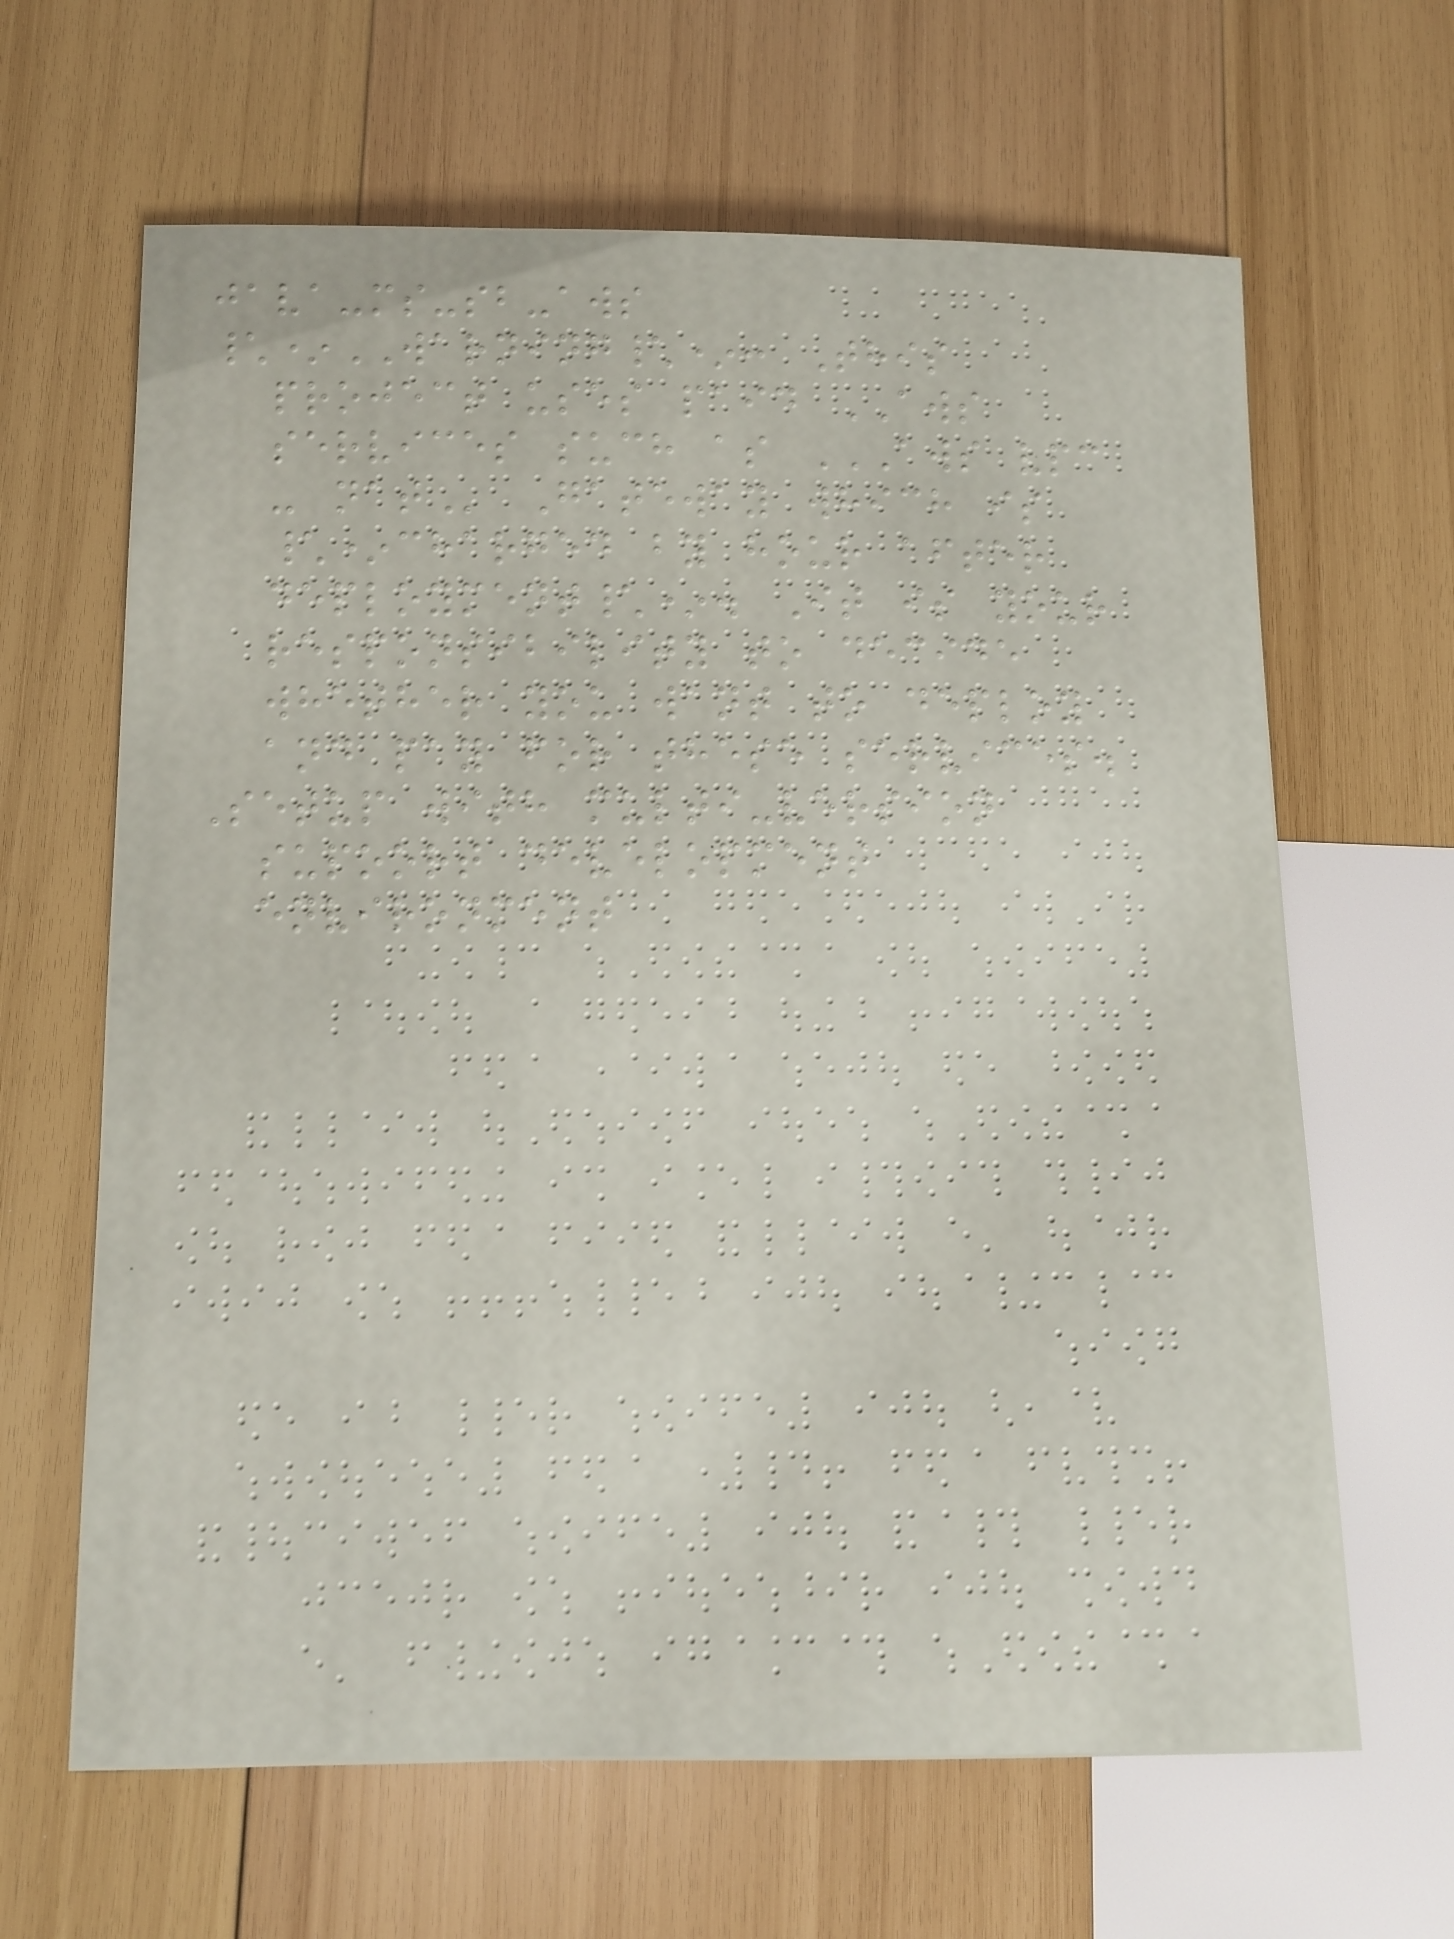java-ms-sb-aws
\*WARNING\*: This
project uses paid AWS
services such as AWS VPC
- NAT Gateway which is
\*charged by hour after
deployment\*. It is your
responsibility to decide
whether you want to deploy
and pay for these services.
Setup with multi-version
supoort development
environment
